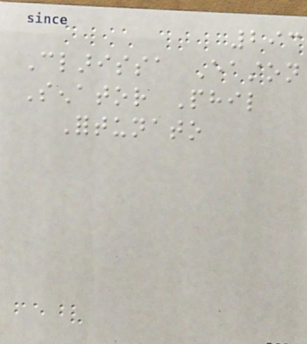293
Clarissa Easton
Senator Phil
Fortunato
